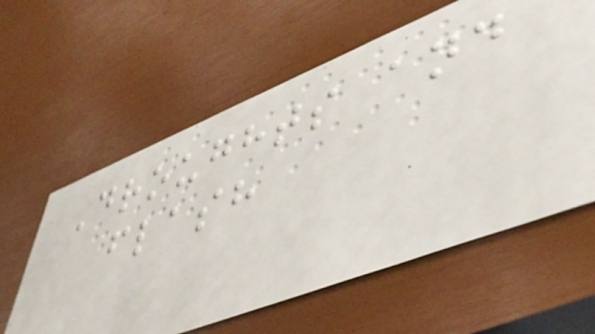Droughts and
flash
